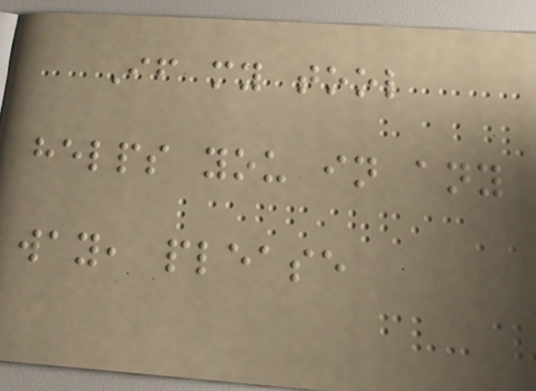If my tool
helps you in any
way, please
